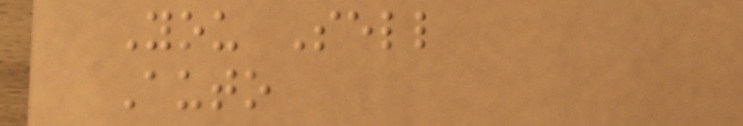You Sell
Auto
